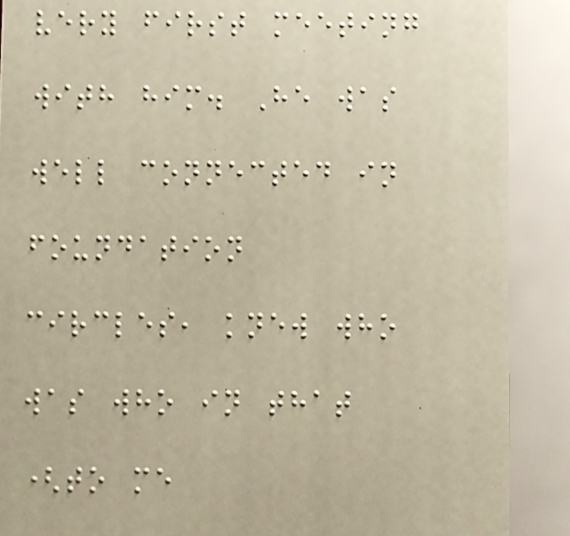very first meeting
with him. He was
well connected in
foundation
circles, knew who
was who in that
(to me
